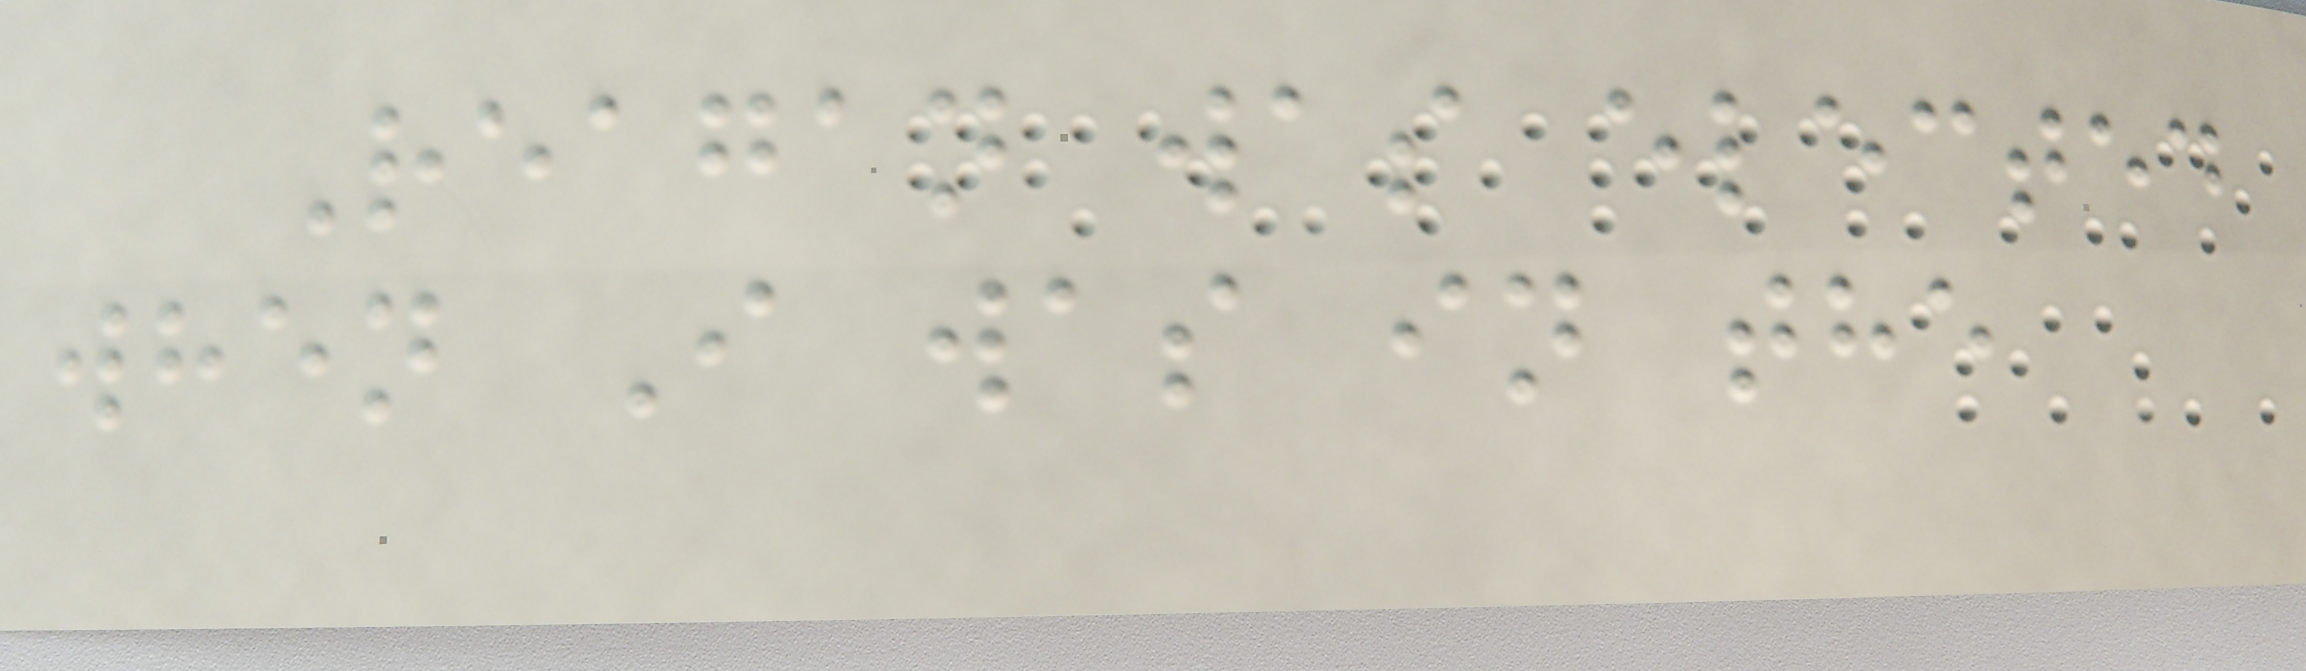Reagan was elected
when I was in the
